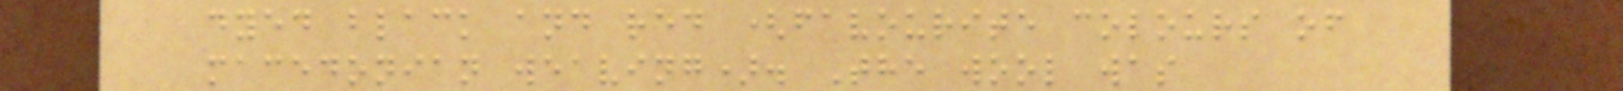dyed black and red (favourite colours of
macedonian weaving). The wool was
